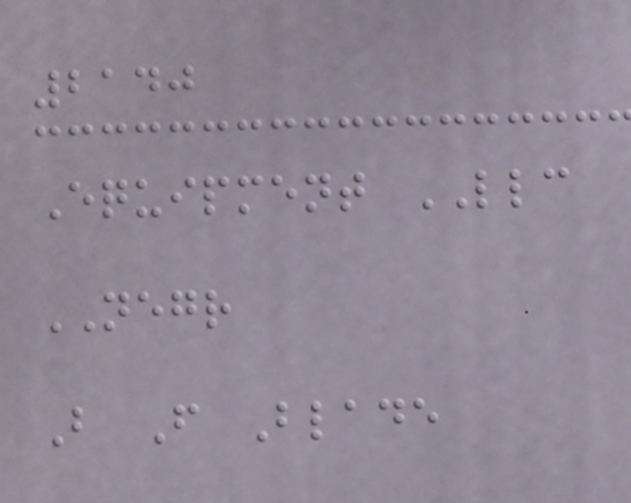2140
Equipment LLC
NEGR
B F Blade
